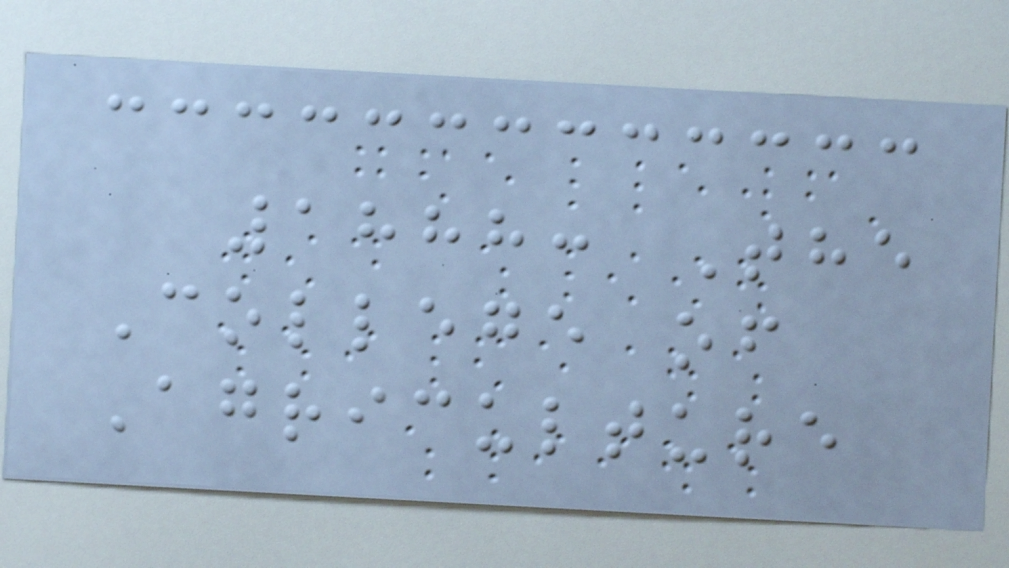1888: The
College of
Agriculture
